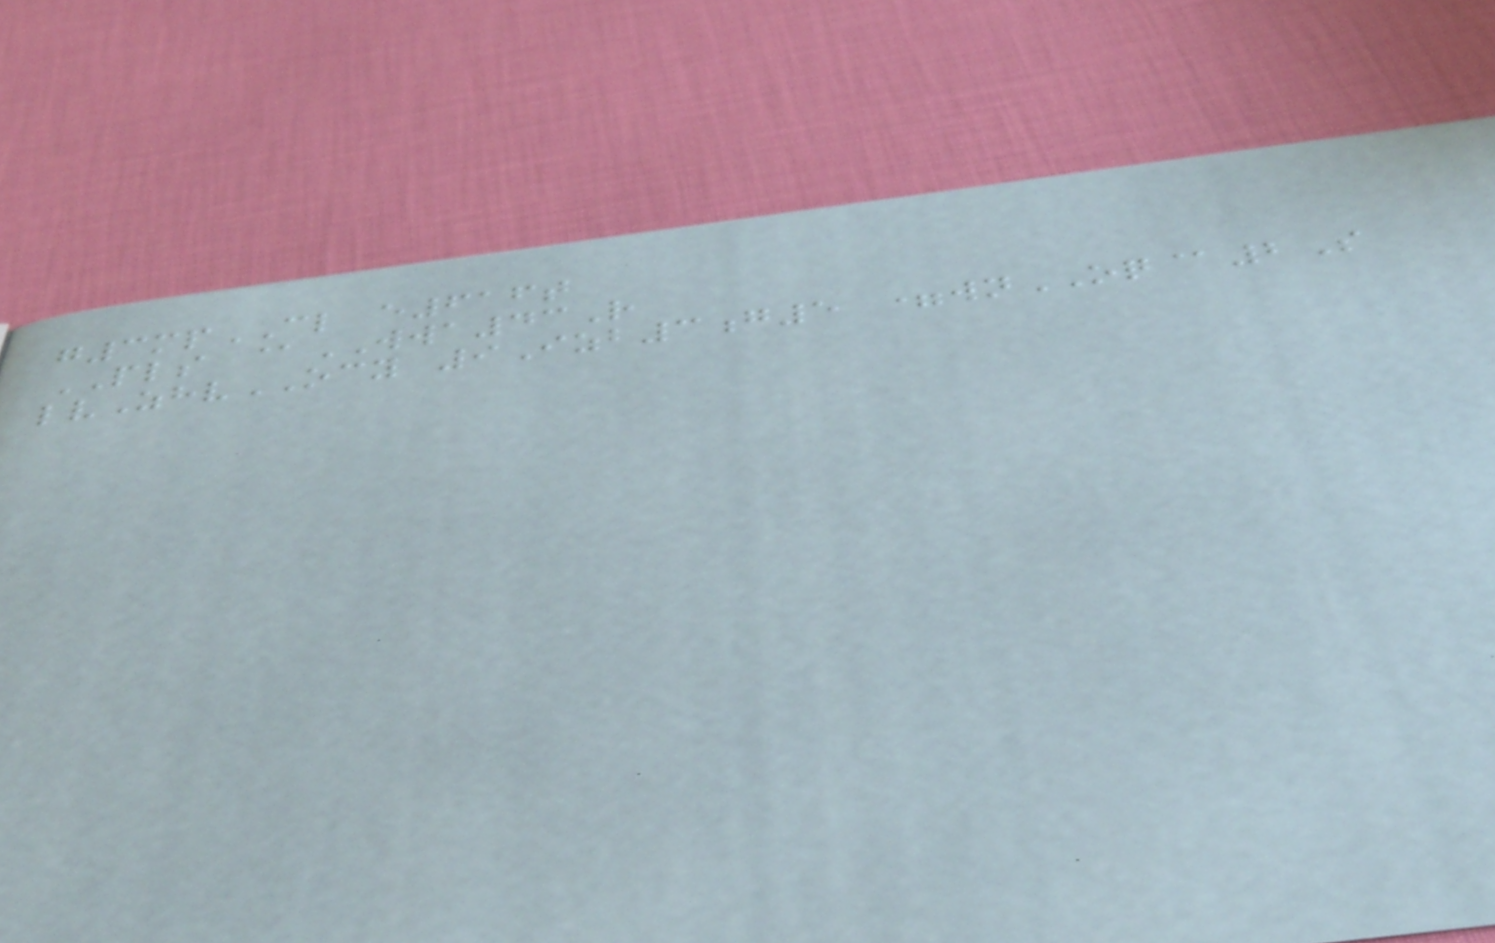g3mpCL e616t
PLS @WWA43R
lvZhvOCY 9Izb3g5 =wnOQ@2S
